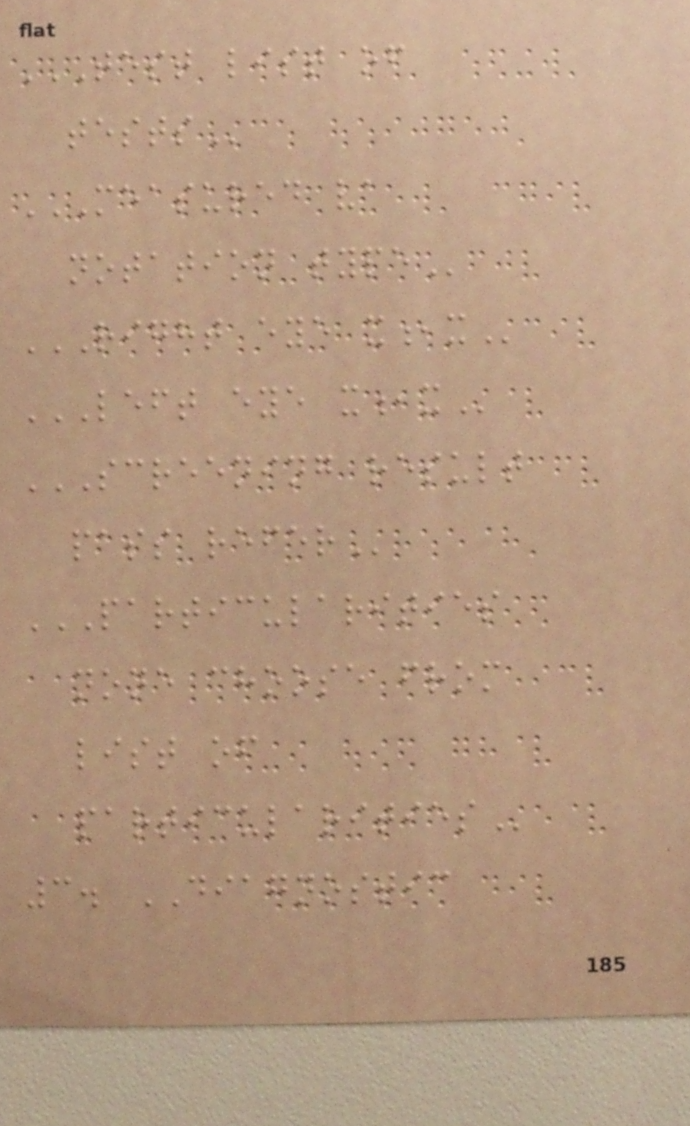TEST LIST OF
TESTS
MEASURED VA
NOTATION TYPE
RIGHT EYE X,X
LEFT EYE X,X
SCREENING RESULT
PASS REFER
PARTICULARITIES
NONE CHOOSE FROM
LIST OF
PARTICULARITIES
3. DIAGNOSTIC
